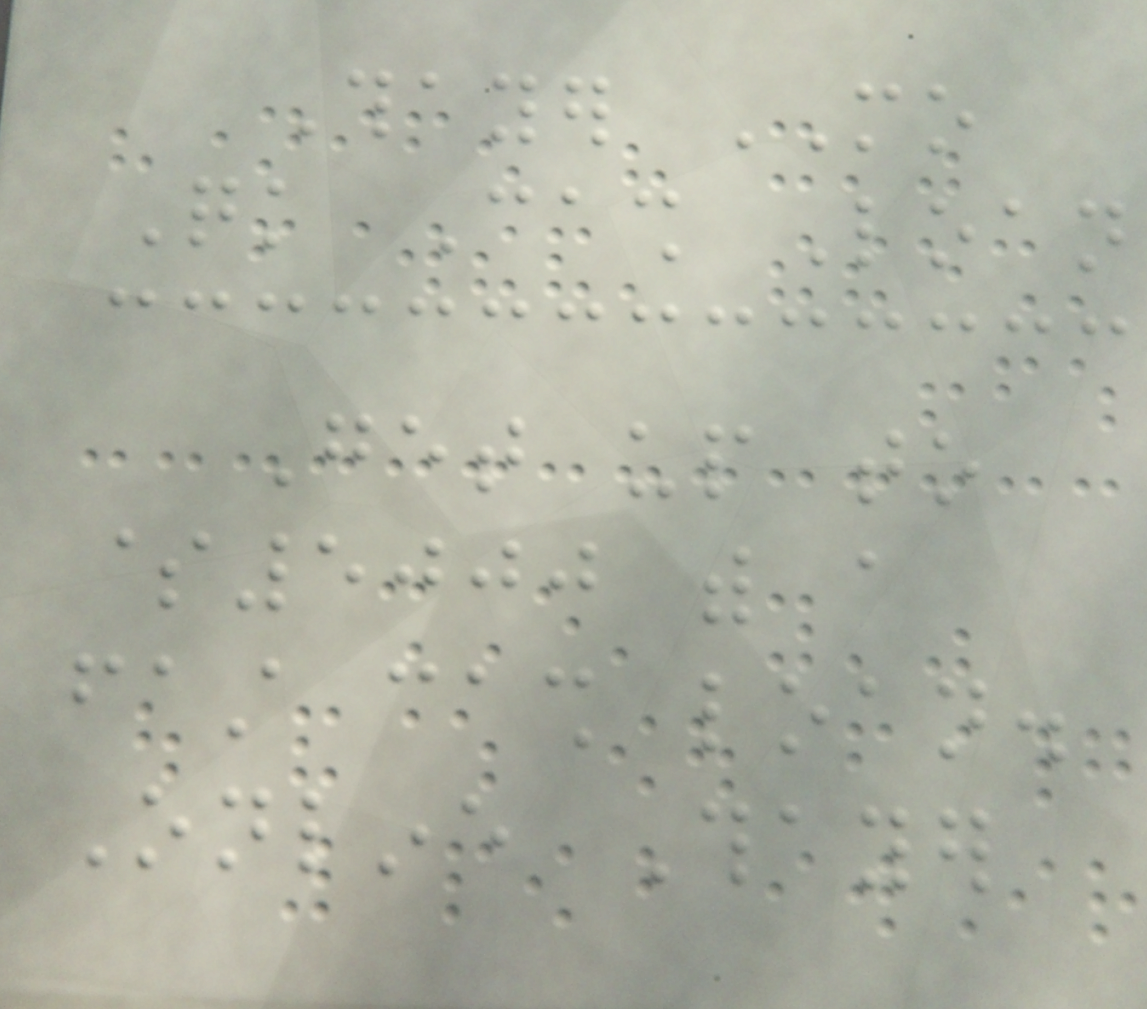Thayer MO
Quick Cash Loan
Get up to
$5000 with a
fast cash loan.
Online Thayer
